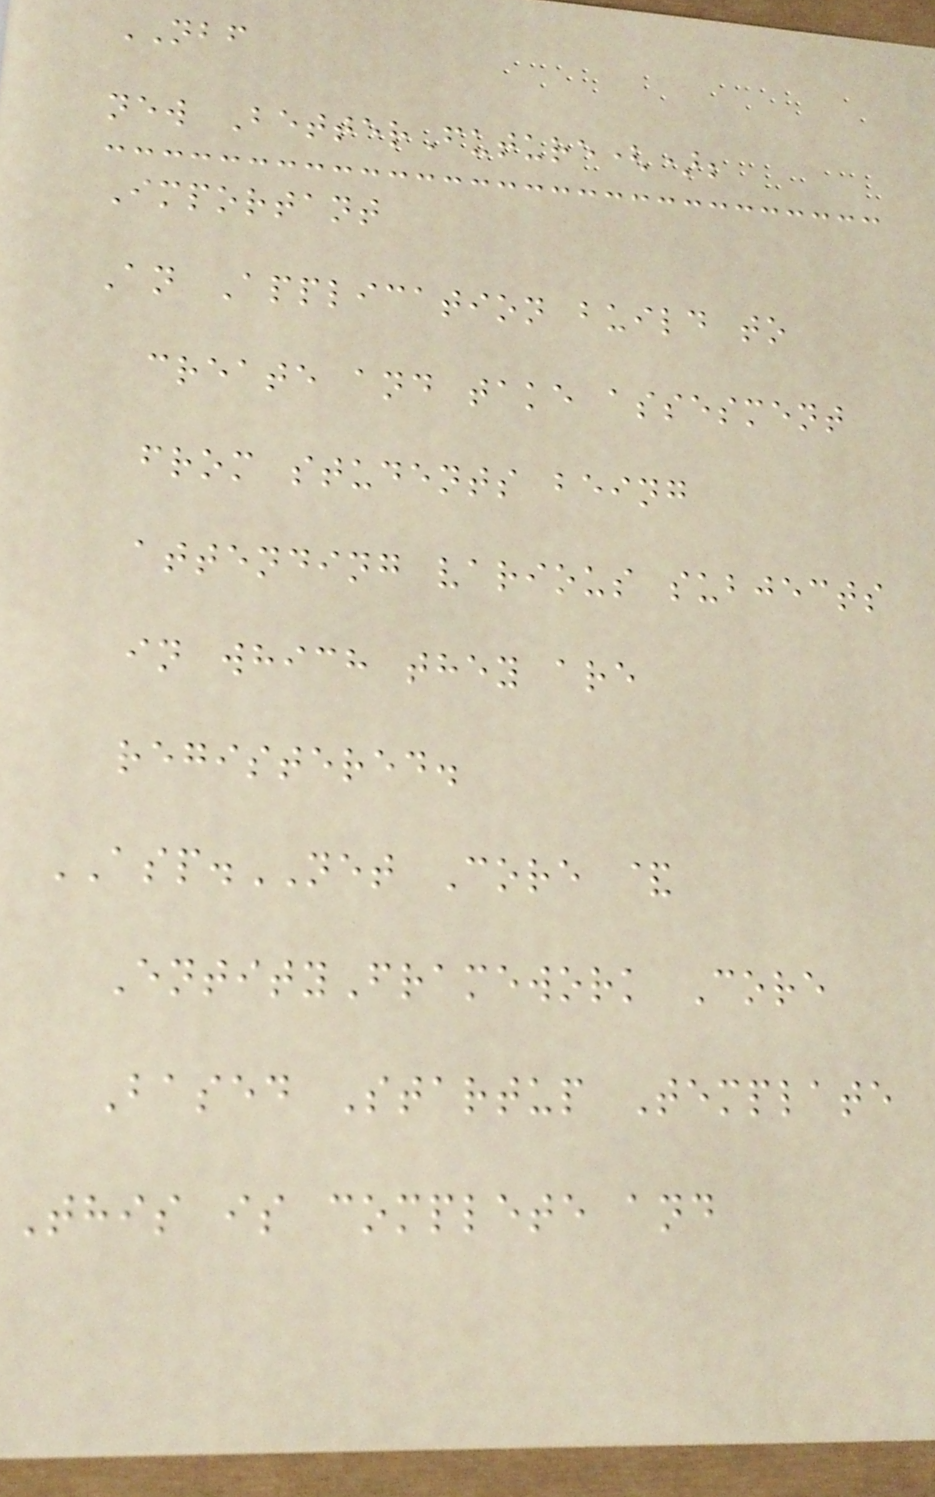NBF
new BetterFuture();
Important
An Application build to
create and take assesment
from students being
attending various subjects
in which they are
registered.
ASP.NET Core &
EntityFramework Core
Based Startup Template
This is complete and
